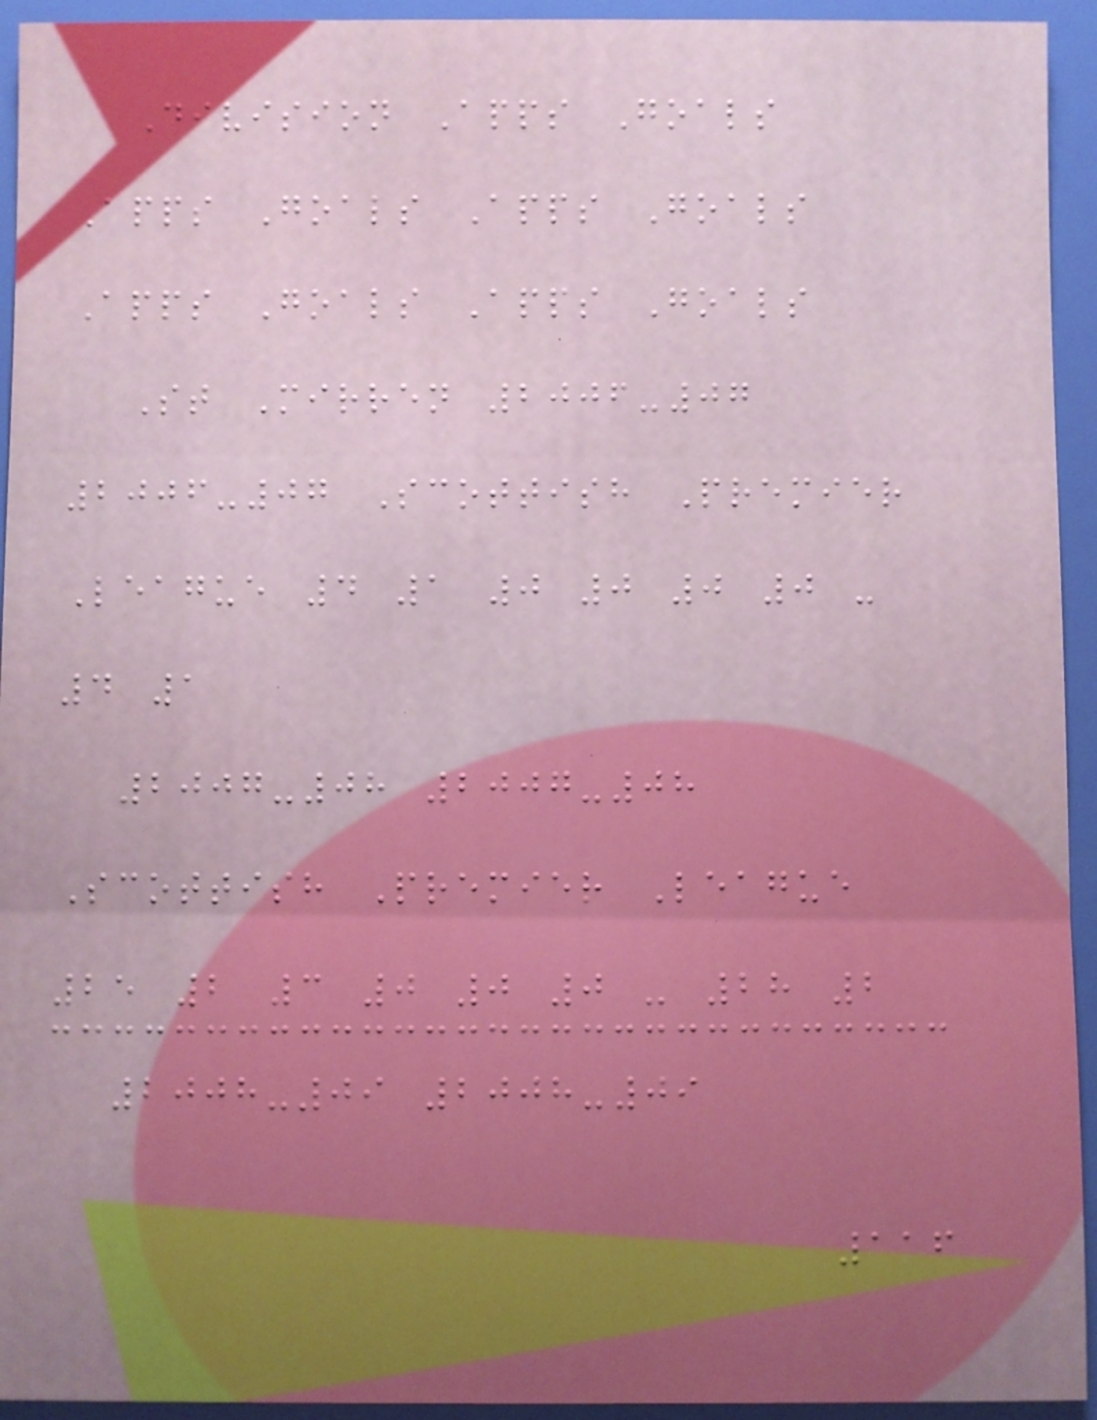Division Apps Goals
Apps Goals Apps Goals
Apps Goals Apps Goals
St Mirren 2006-07
2006-07 Scottish Premier
League 4 1 0 0 0 0 -
4 1
2007-08 2007-08
Scottish Premier League
25 2 3 0 0 0 - 28 2
2008-09 2008-09
116
